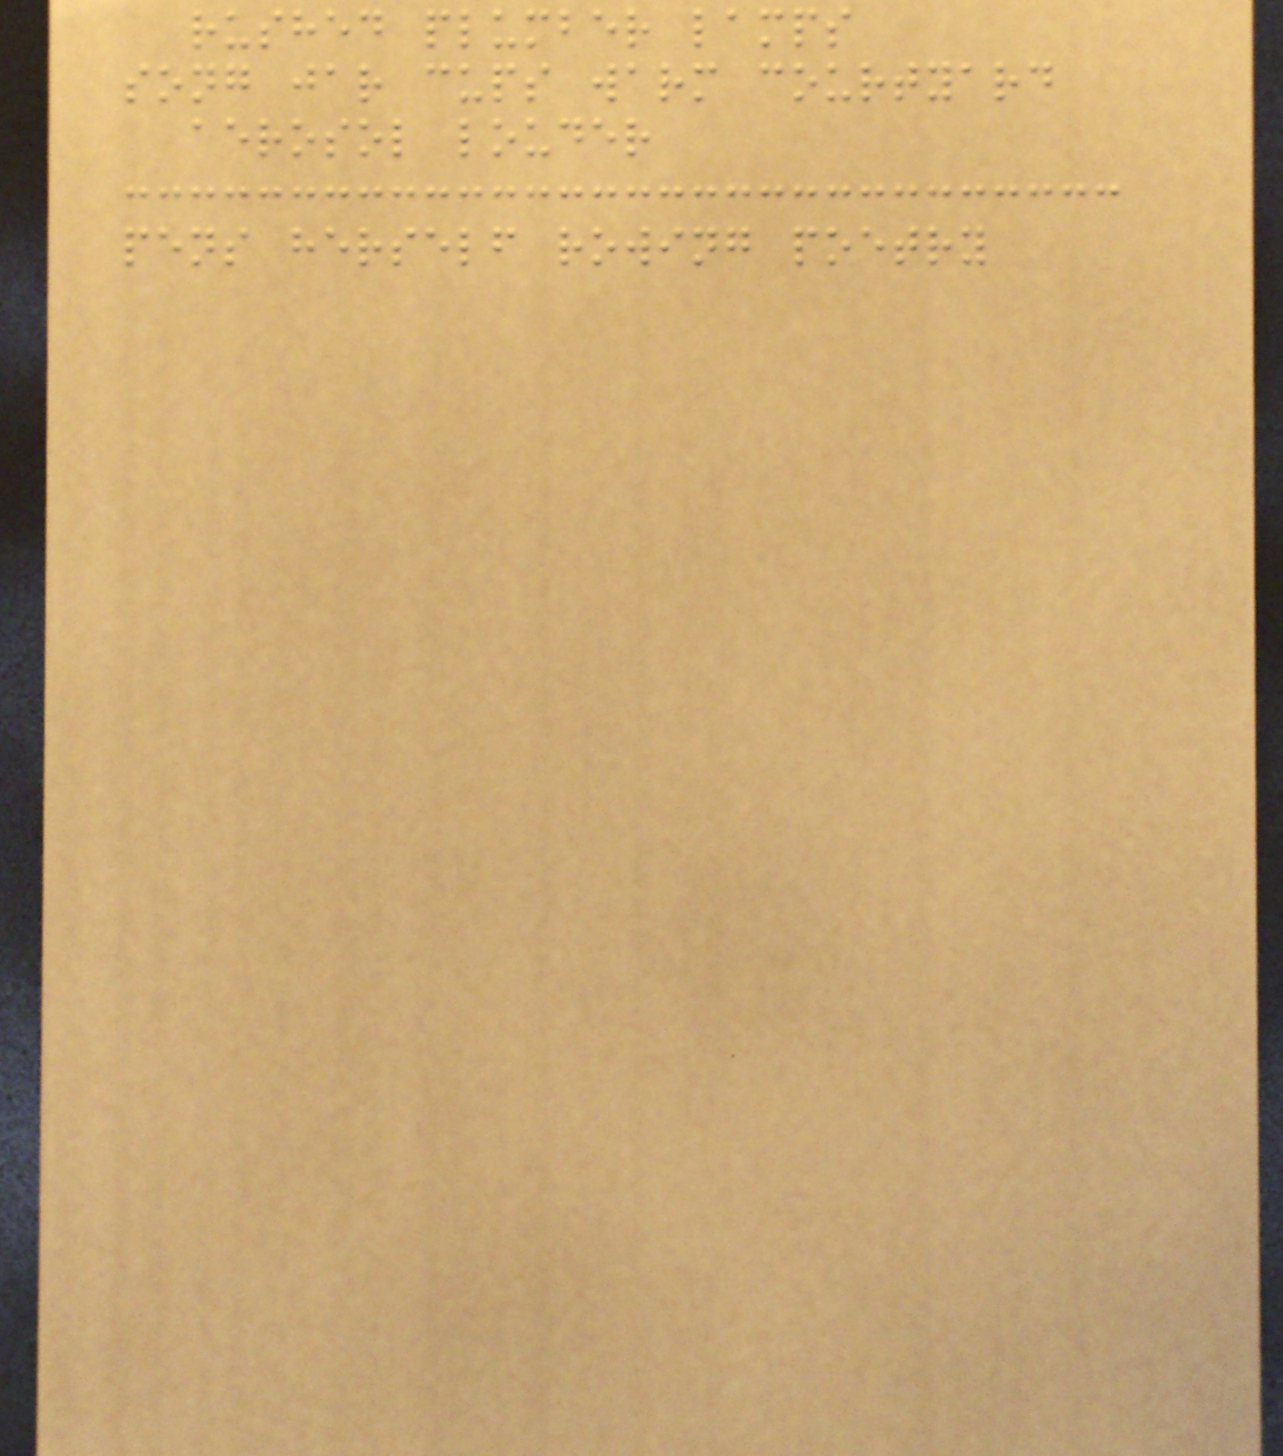rushed plumber lamps
song jar cups warm courtyard
aerosol louder
pens herself rowing poetry
